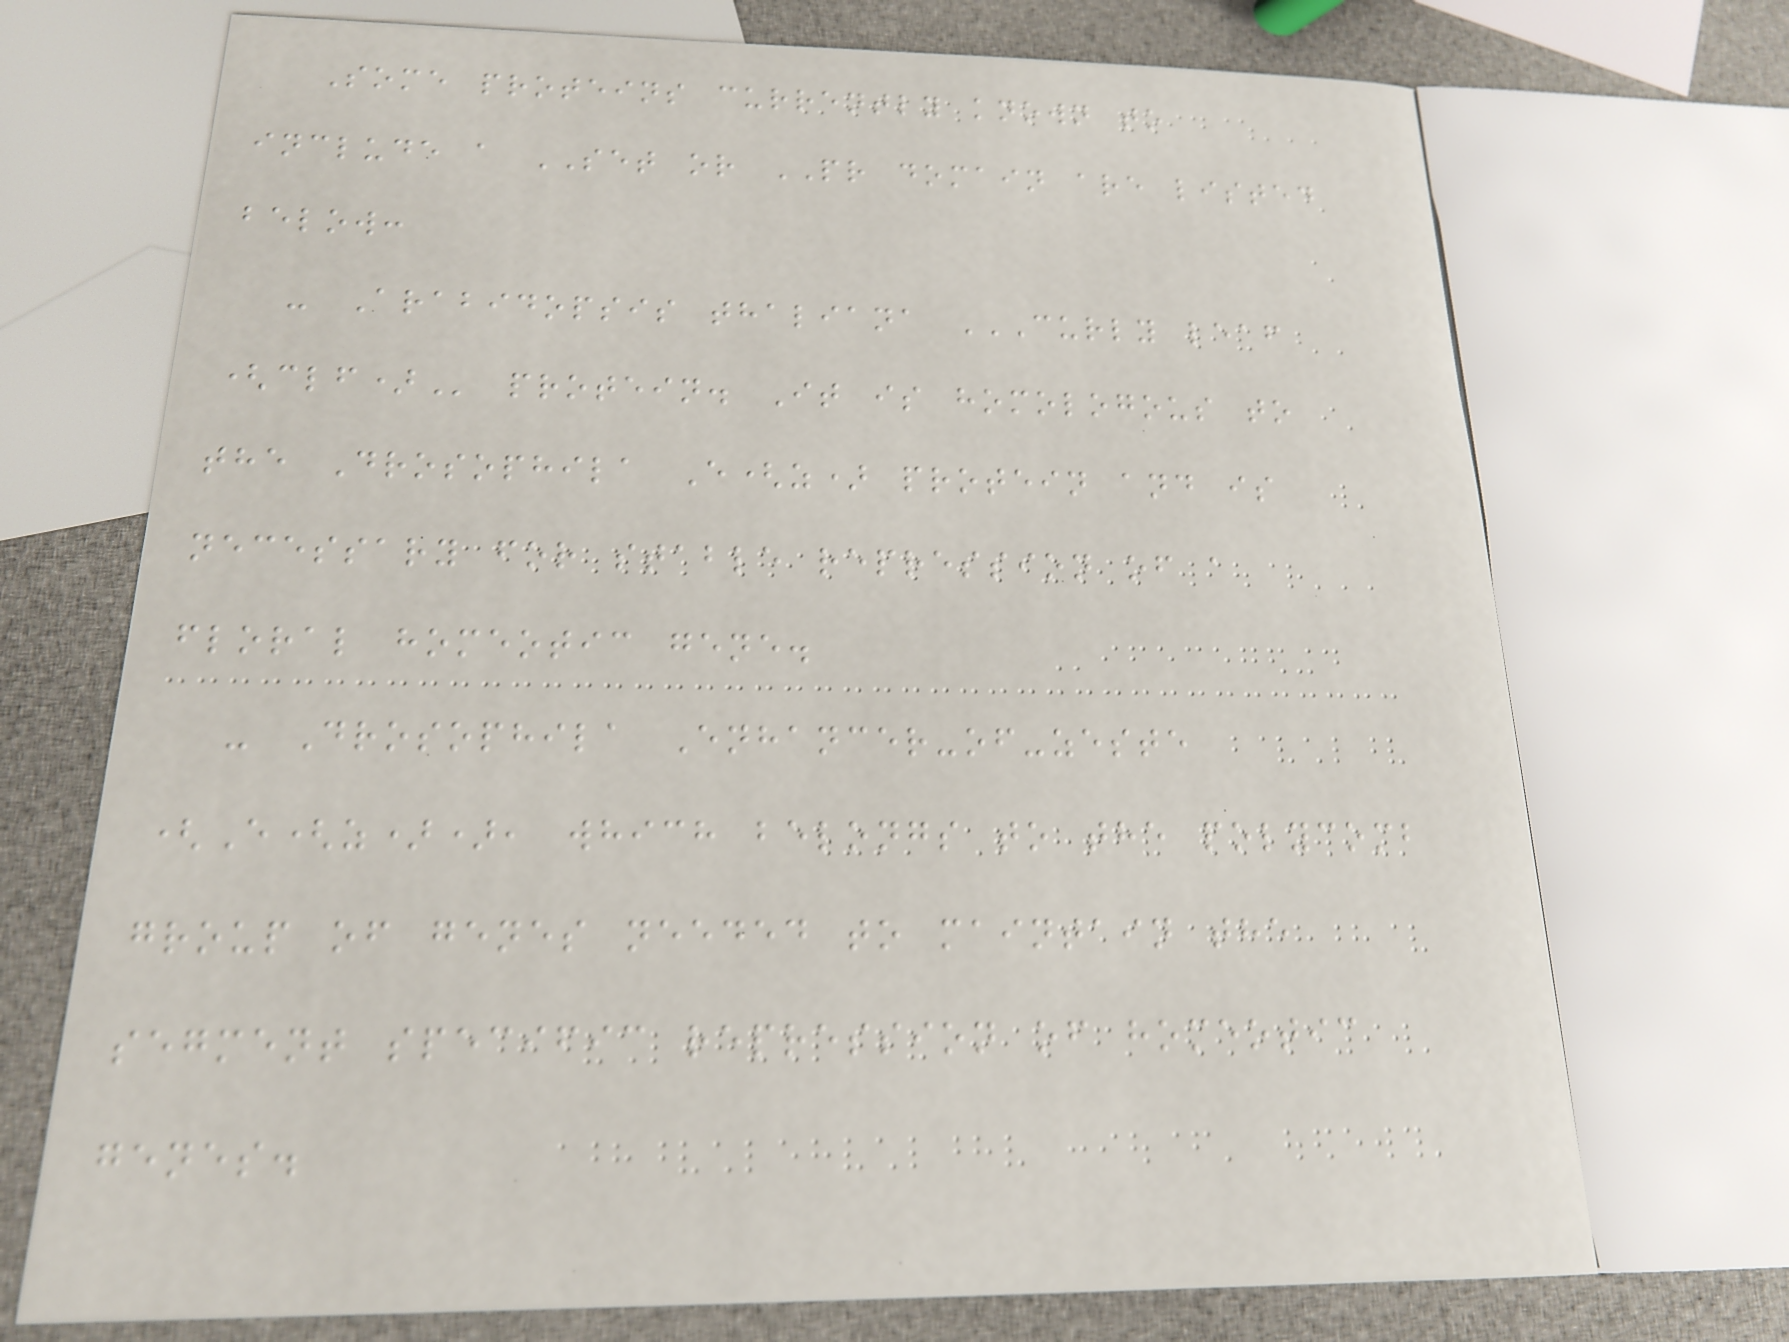Some proteins currently known to
include a SET or PR domain are listed
below:
- Arabidopsis thaliana CURLY LEAF
(CLF) protein. It is homologous to
the Drosophila E(z) protein and is
necessary for stable repression of a
floral homeotic gene.
- Drosophila Enhancer-of-zeste
(E(z)), which belongs to the polycomb
group of genes needed to maintain the
segment specific repression of homeotic
genes.
